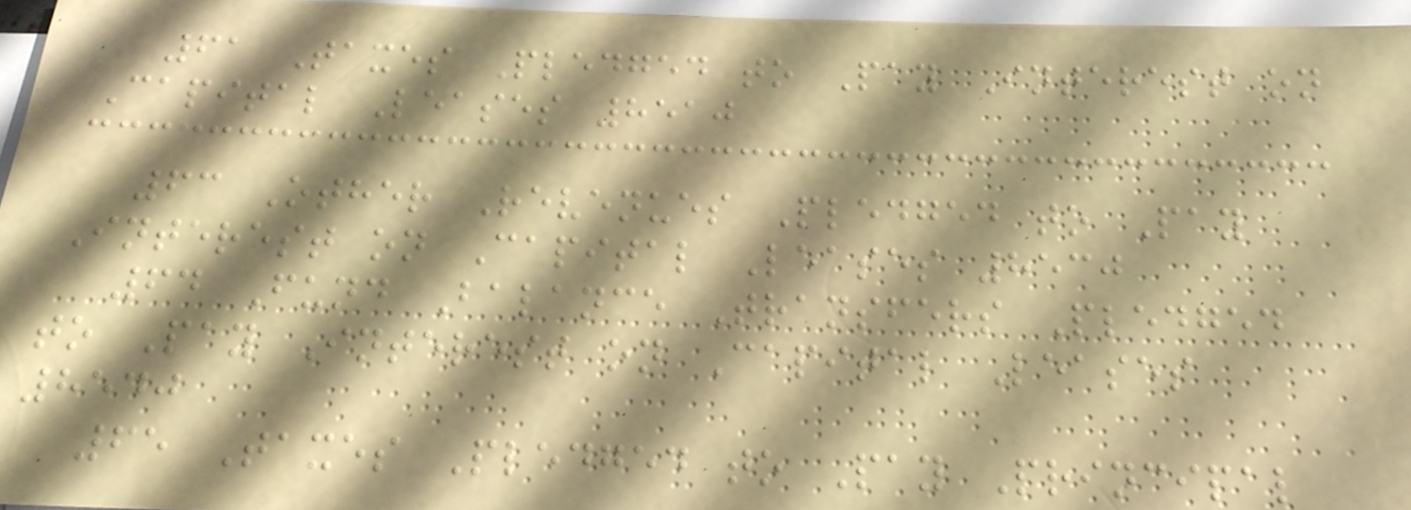61 Taxes Pledged to Pay Interest on
Capital Leases 8510
63 Other Revenues Pledged to Pay
Interest on Capital Leases 8530
64 Fund Balance Transfers Pledged
to Pay Interest on Capital Leases
8540
65 Taxes Pledged to Pay Principal
